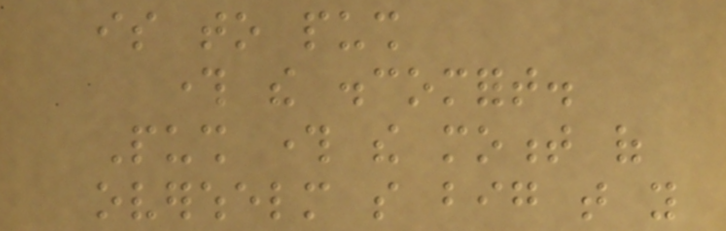is to push
through the discomfort.
Push through the moment of
overwhelm so big that you
